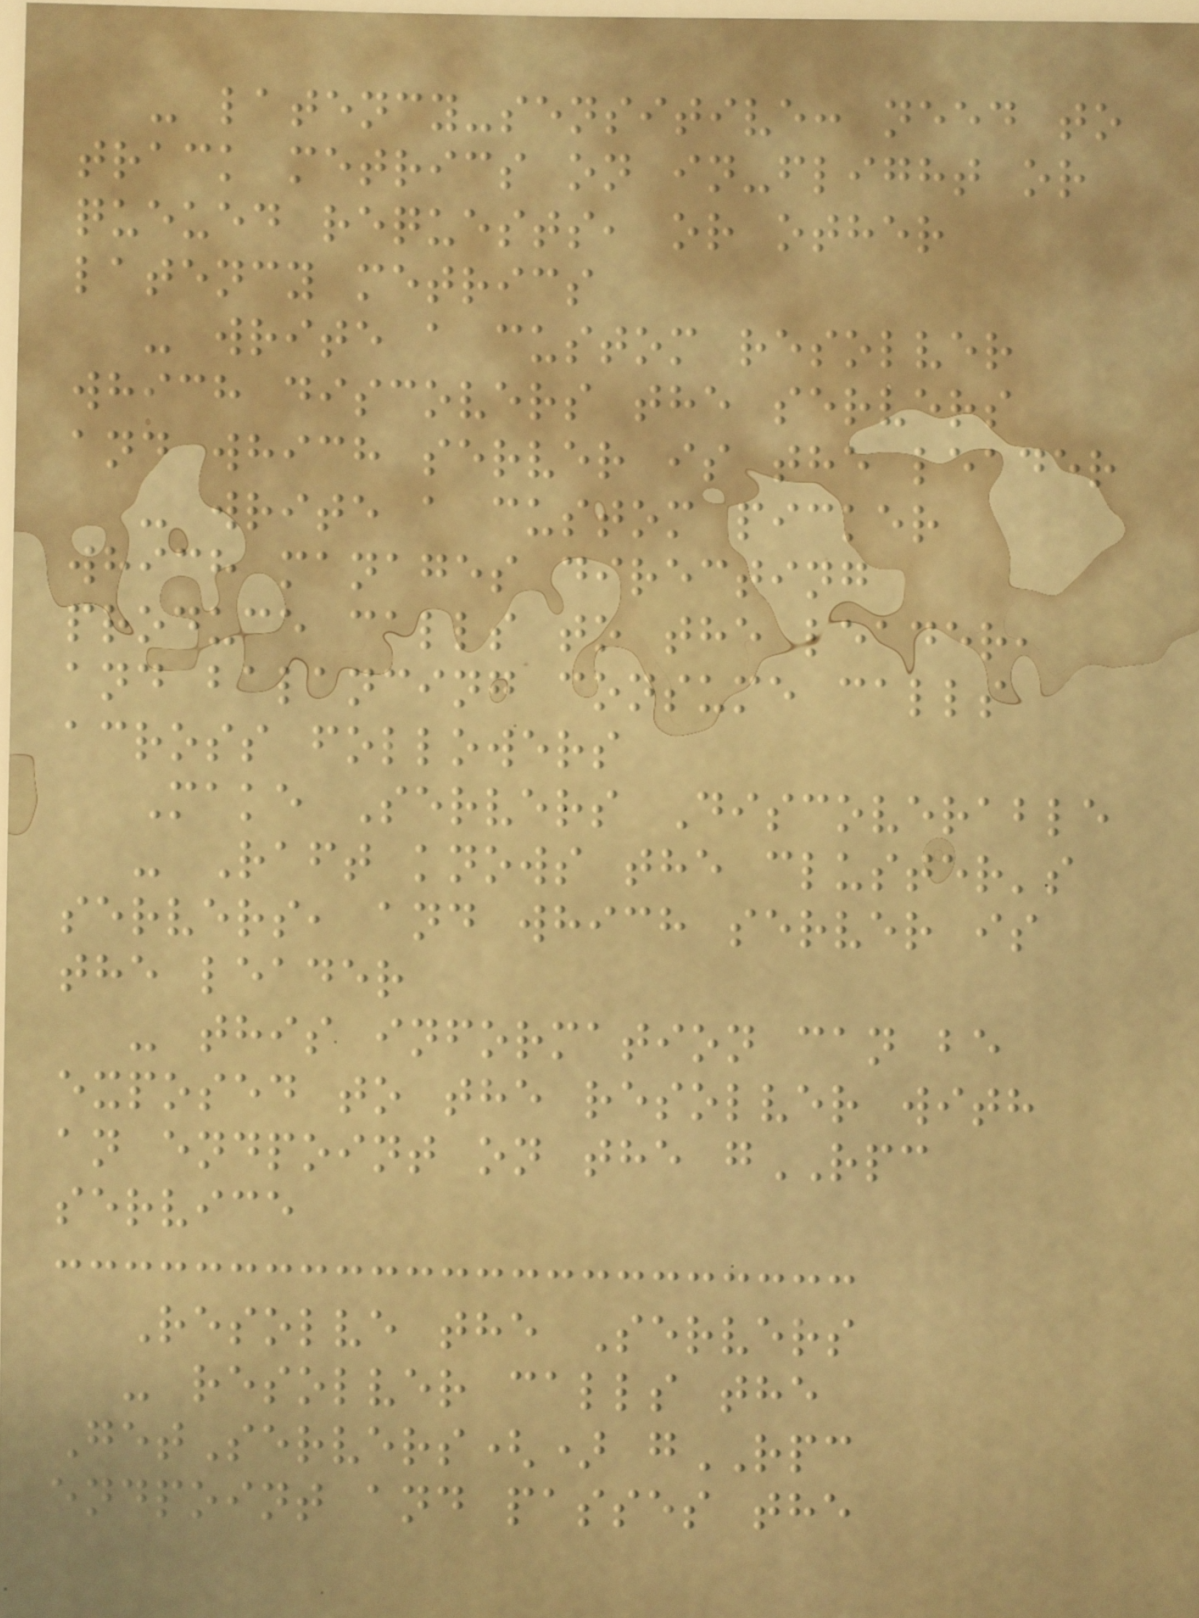- latency-sensitive: need to
track metrics on in-flight or
queued requests, or other
latency metrics
- write a custom resolver
which discovers the servers
and which server is the leader
- write a custom picker
which manages directing
produce calls to the leader,
and balancing consume calls
across followers
Make Servers Discoverable
- Raft knows the cluster's
servers, and which server is
the leader
- this information can be
exposed to the resolver with
an endpoint on the gRPC
service
Resolve the Servers
- resolver calls the
GetServers() gRPC
endpoint and passes the
